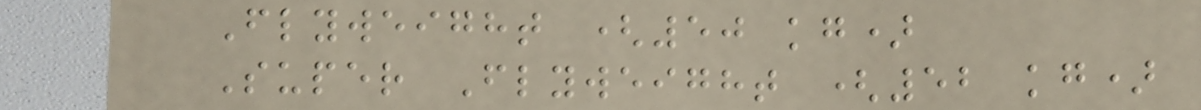Flyweight (50 kg)
Super Flyweight (52 kg)
